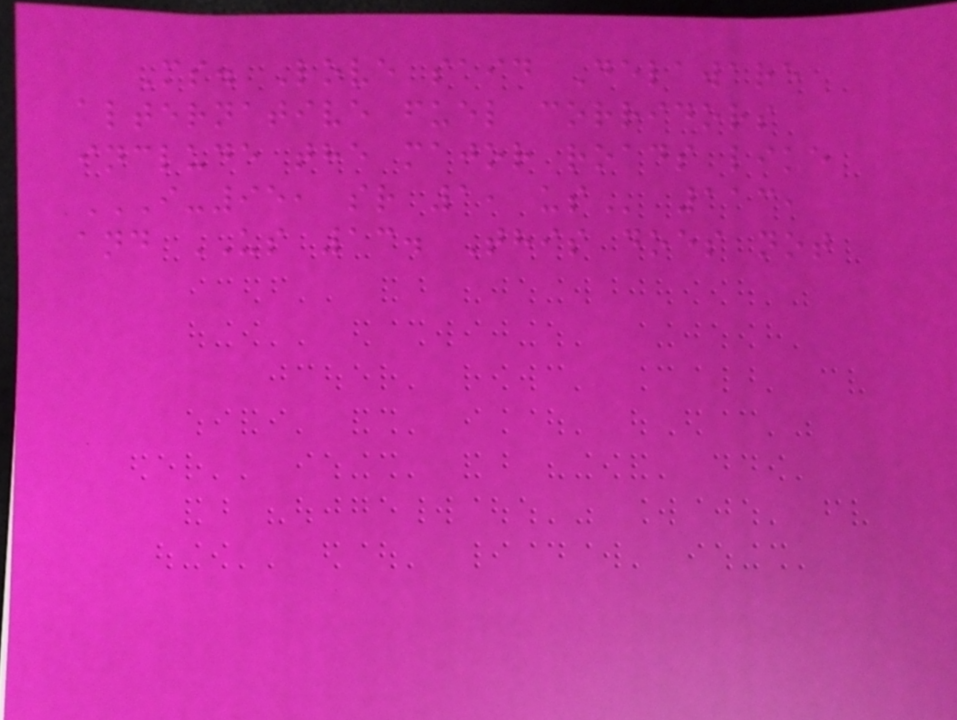Ms. Love said Delaware
alternative fuel corridors
include the major roads like
I-95, SR 1, US 113,
and US 13. This does not
